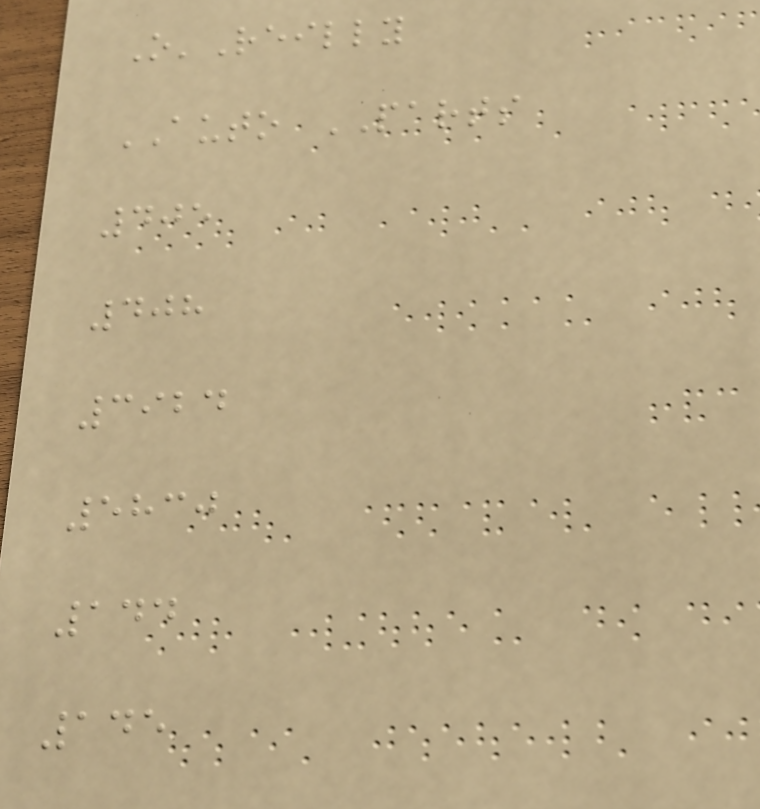O'Reilly
AUTO PARTS
405
408
3924
5830
144
145
